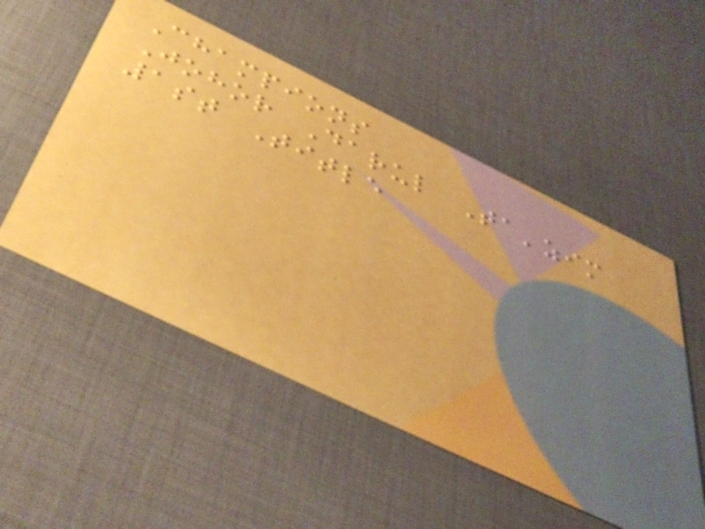Champions
Johor Darul Ta'zim
1st Title
